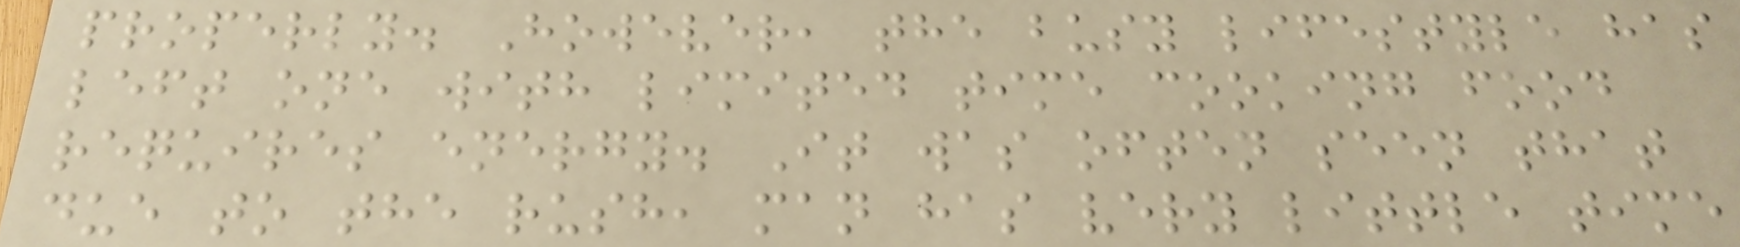properly. However, the busy lifestyle has
left one with limited time cooking food
requires energy. It was often seen that
due to the rush, man has very little time
